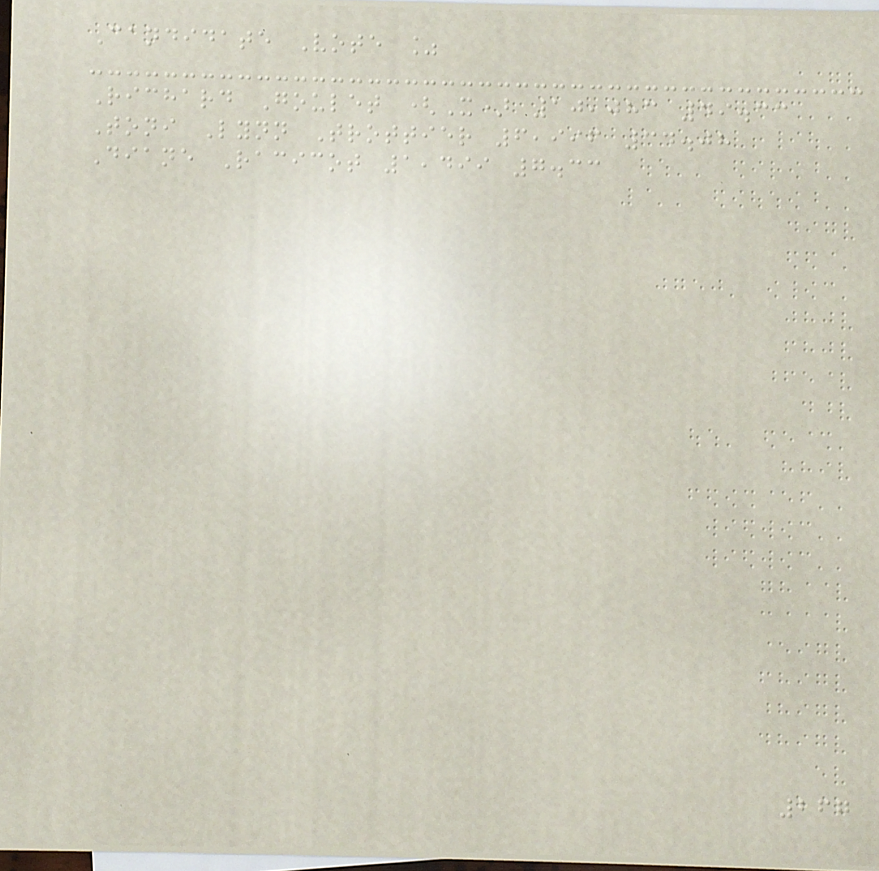Candidate Vote %
Richard Goulet (X) 10,083 49.33
Toni Lynn Trottier 6,996 34.08
Diane Racicot 1,499 7.33
267
